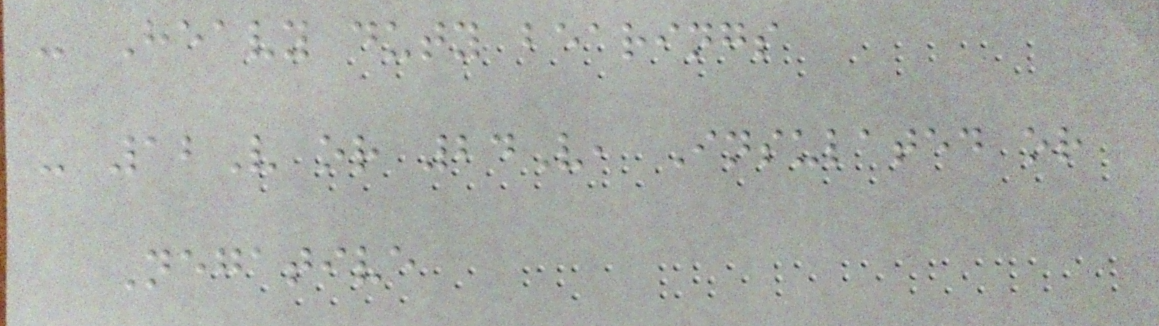- Heavy duty bearings
- 12V or 24V, Insulated or
Negative
